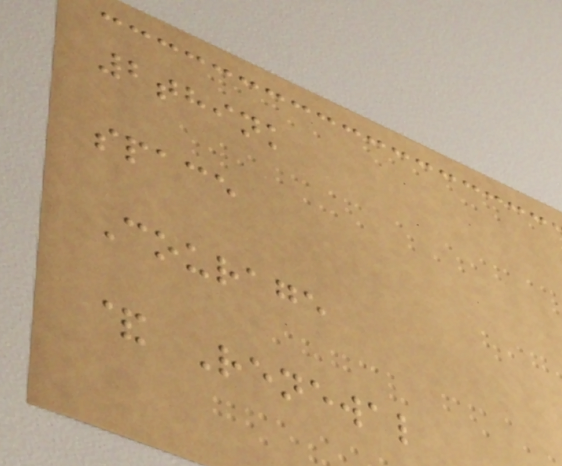2think
space
Courage
& Renewal
